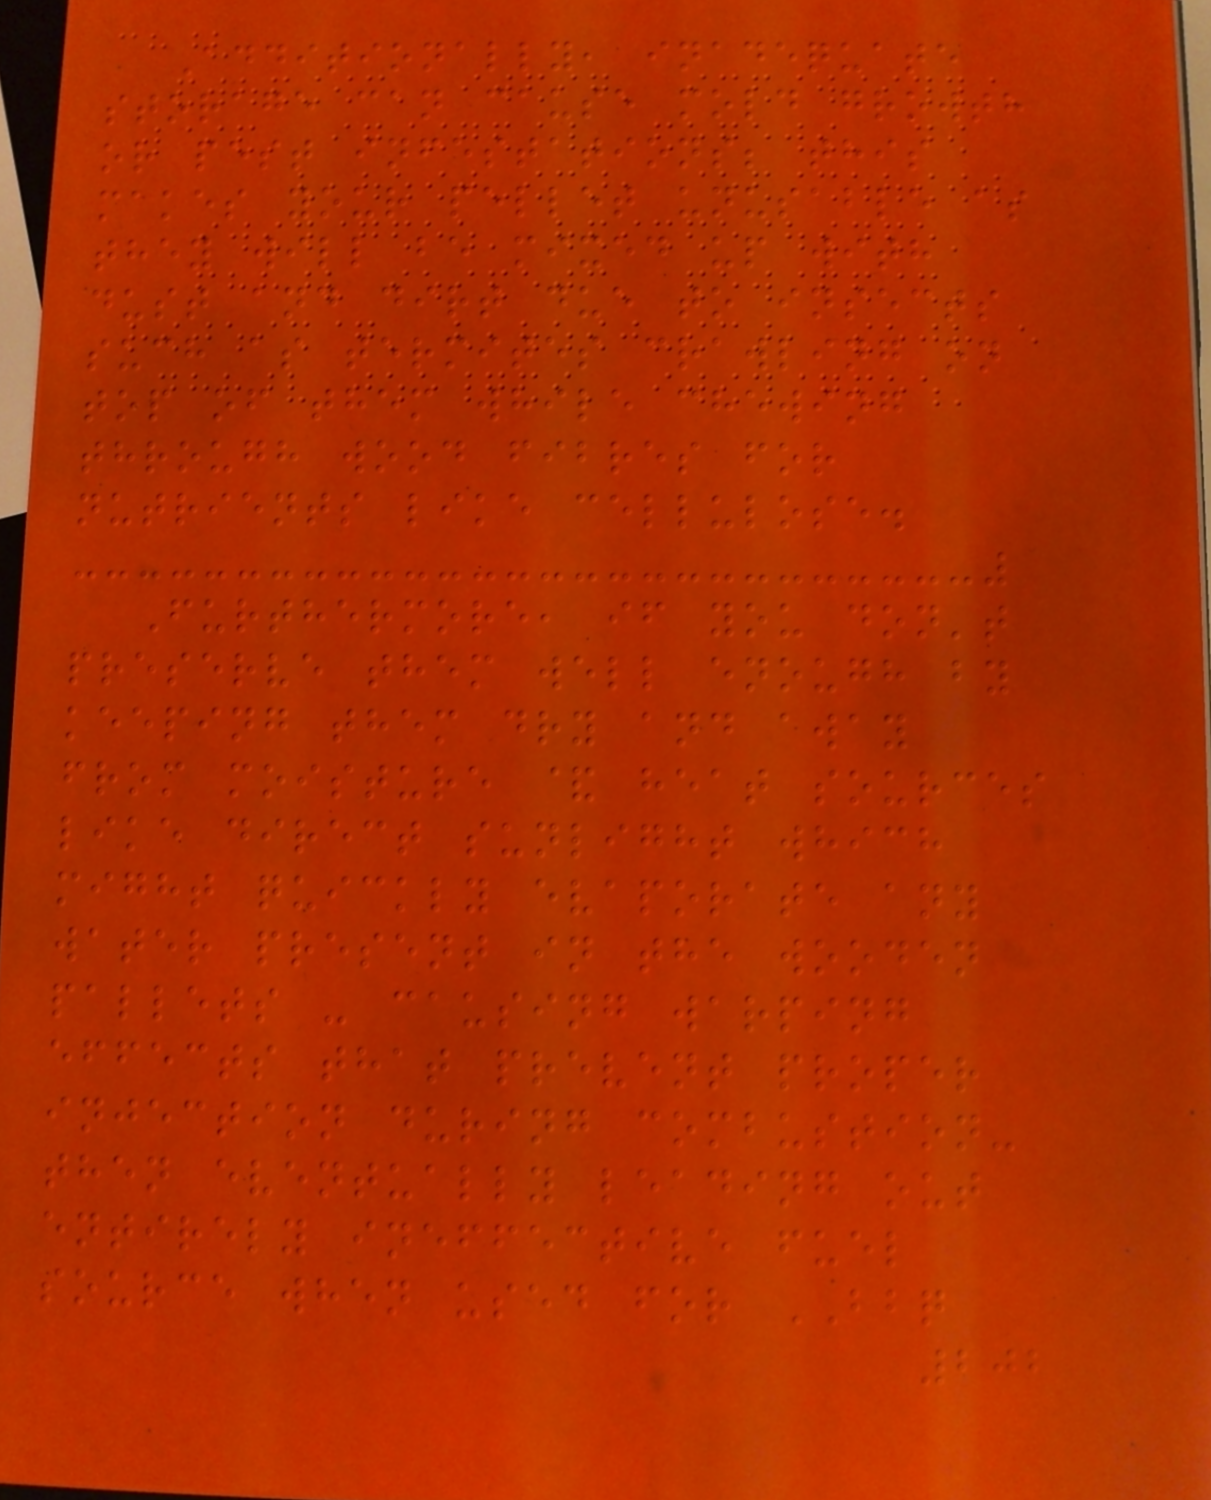Additionally, inadequate
storage can cause mold growth
or pest infestations; this
makes your pellet unusable as
they will be mixed up with
dust and dirt due to insects
such as termites crawling on
top of them while chewing
through wood fibres for
nutrients like cellulose.
Furthermore, if you don't
preserve them well enough by
keeping them dry and away
from moisture & heat sources
like direct sunlight which
might quickly evaporate any
water present in the wooden
pallets - causing warping
effects that prevent proper
injection during combustion-
then eventually leading out
entirely ineffective fuel
source when used for BBQ
202
